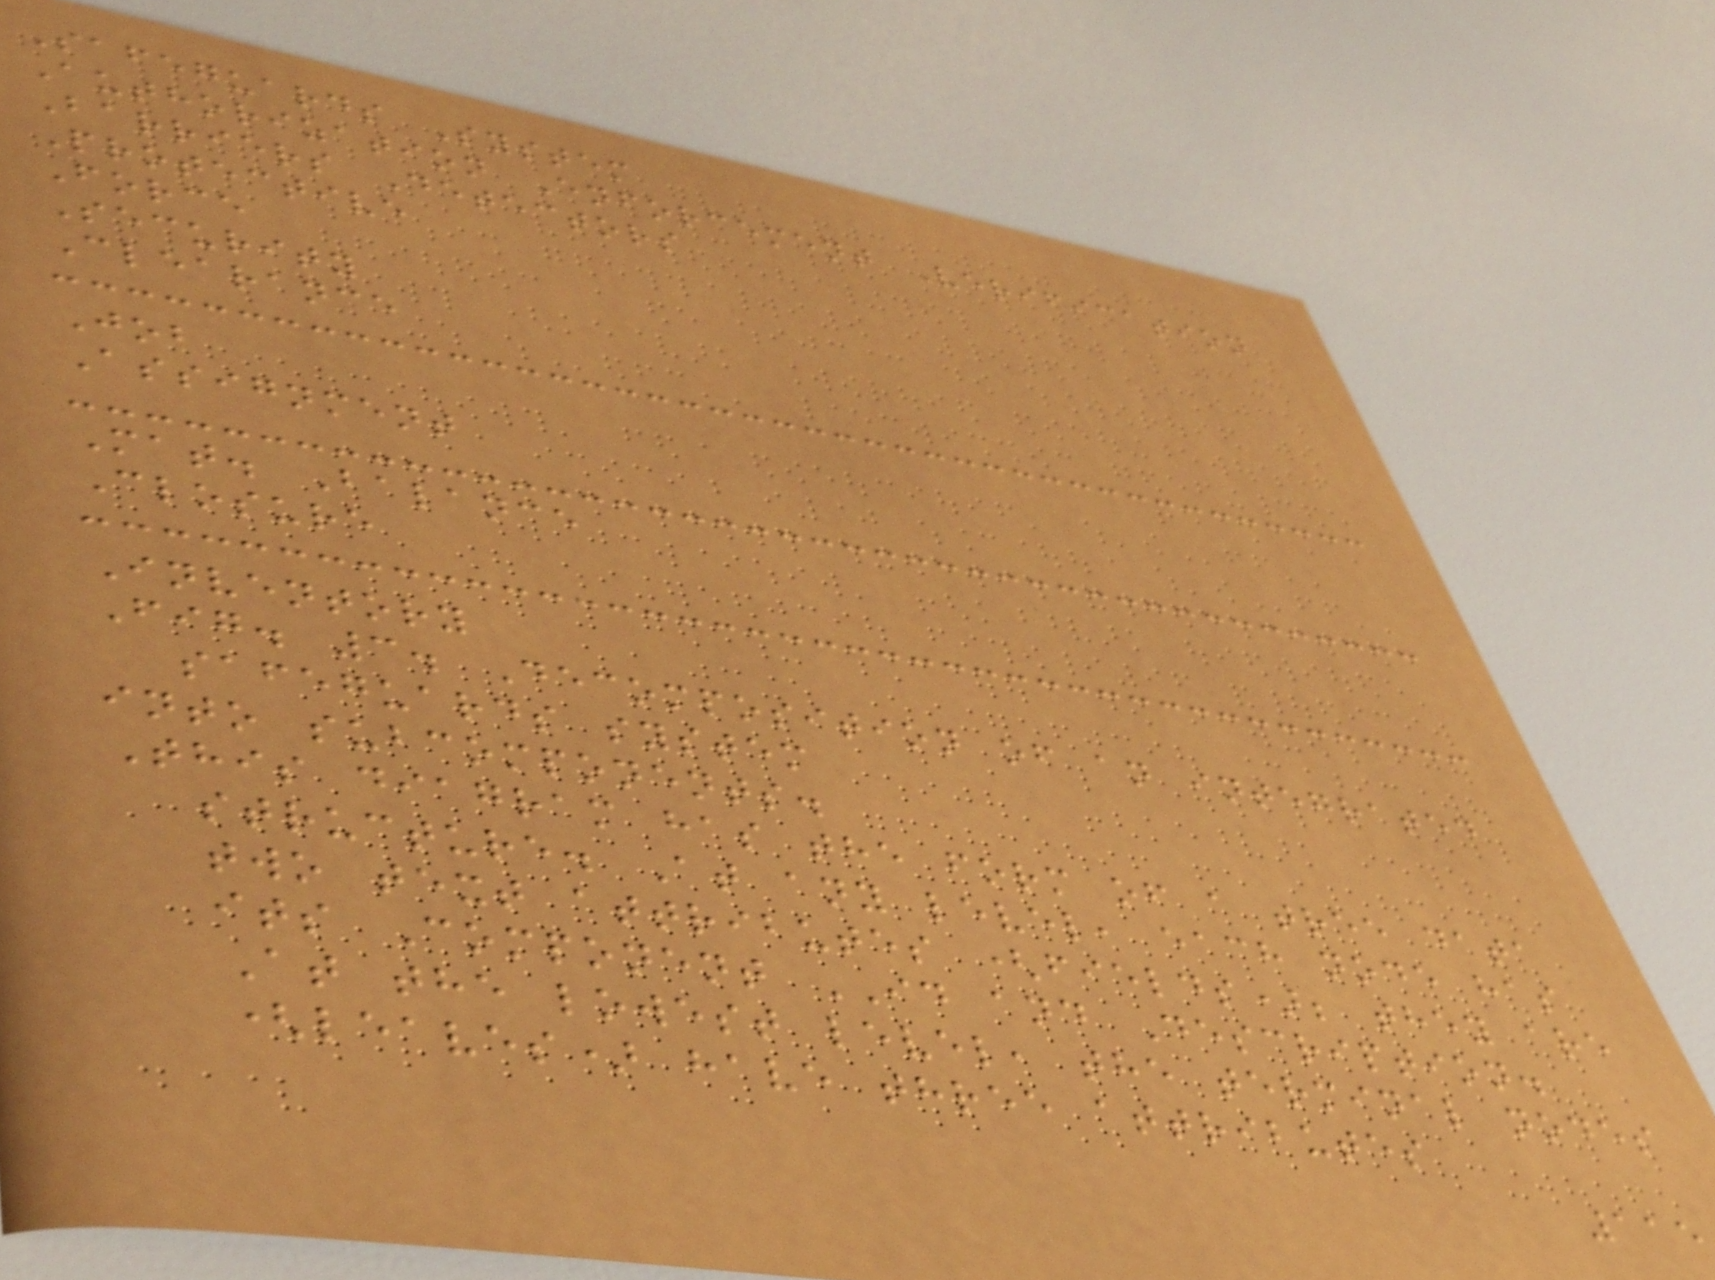Safeguards System
Authorization Enforcement Verification
Barriers Detectors
Protective
Force
Security
Clearance
Job
Assignment
Mat. Balance
Closure
Inventory
Fig. 3. Decomposition of an integrated
safeguards system
into subcomponents.
This diagram has the form of a tree data
structure. At any level, each node has
two text attributes (fields); they are
its Component ID and Description.
At the lowest level, the terminal nodes
(leaves) have three attributes
115
